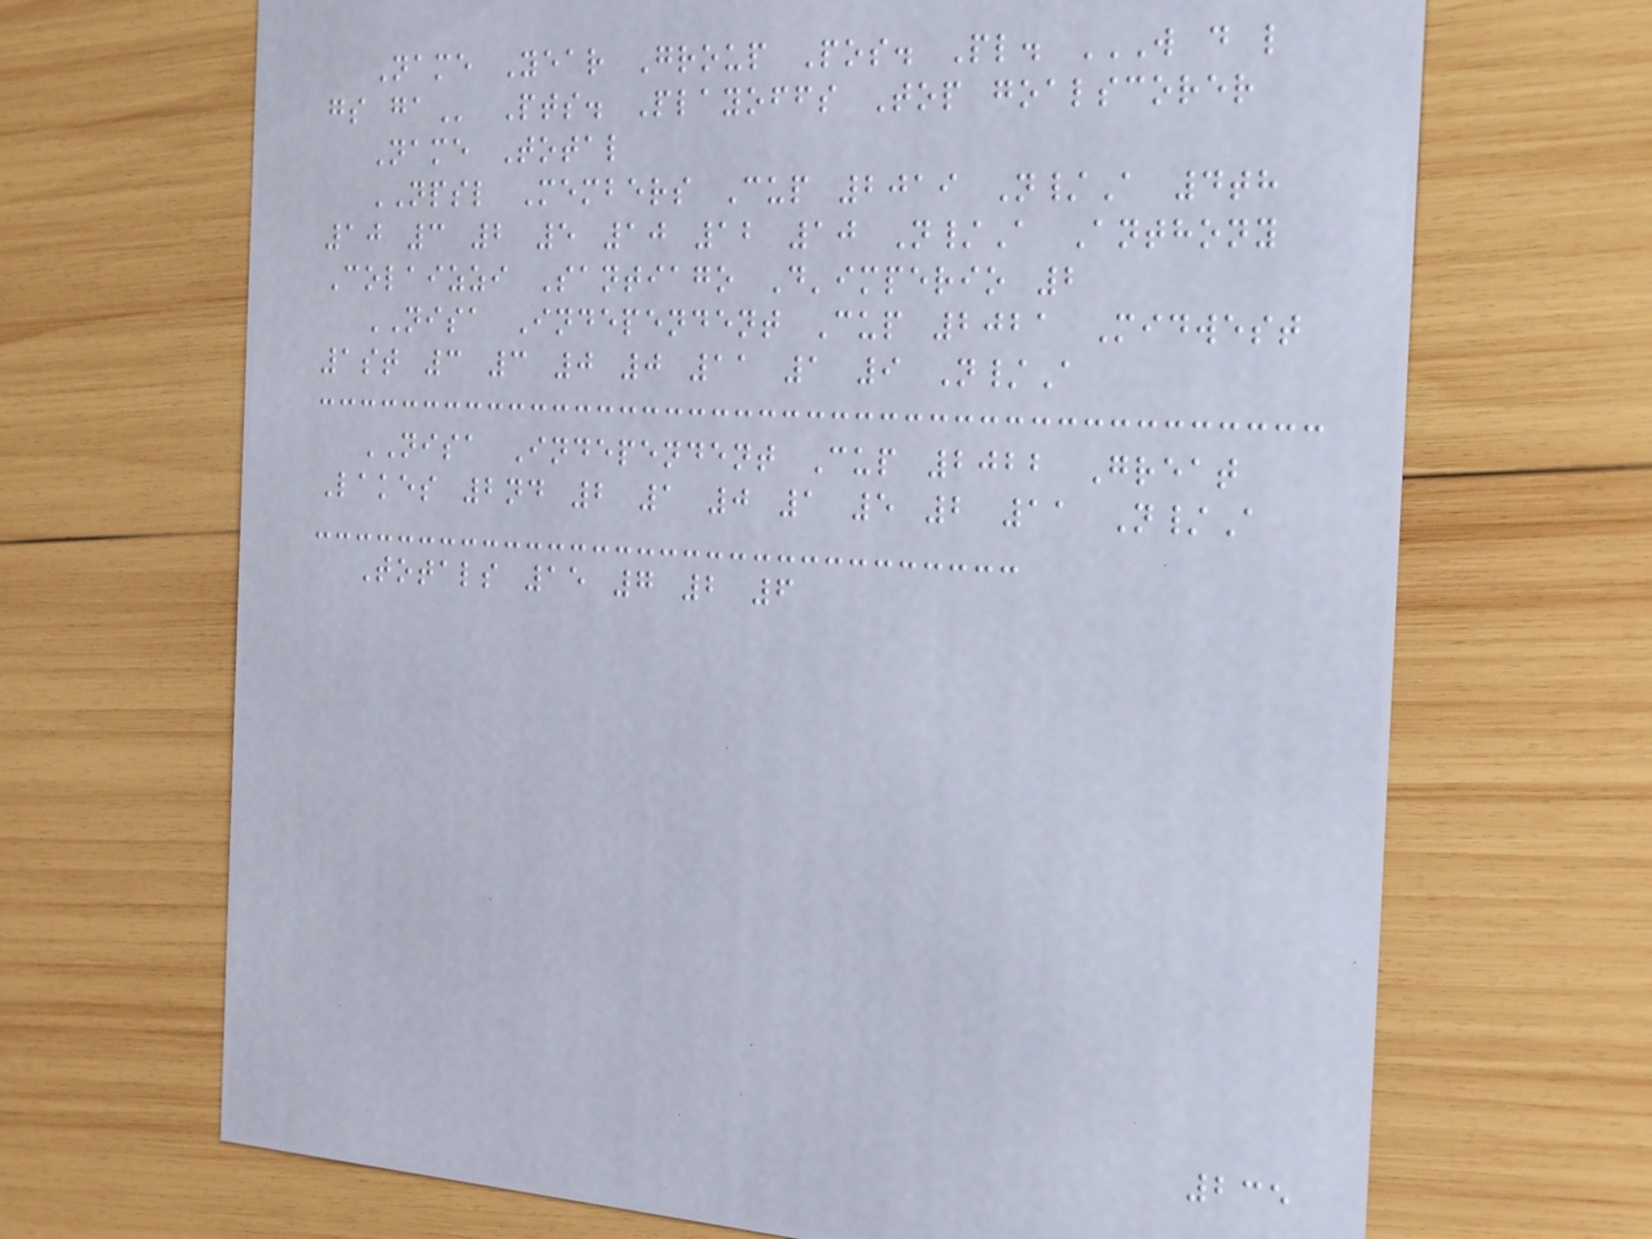Name Year Group Pos. Pl. W D L
GS GA Pts. Playoffs Top goalscorer
Name Total
NPSL Members Cup 2019 N/A 4th
10 3 2 5 10 12 10 N/A Anthony
Colaizzi Santiago D'imperio 2
NISA Independent Cup 2021 Midwest
1st 3 3 0 0 11 1 9 N/A
NISA Independent Cup 2022 Great
Lakes 2nd 2 1 0 1 5 2 11 N/A
Totals 15 7 2 6
235
